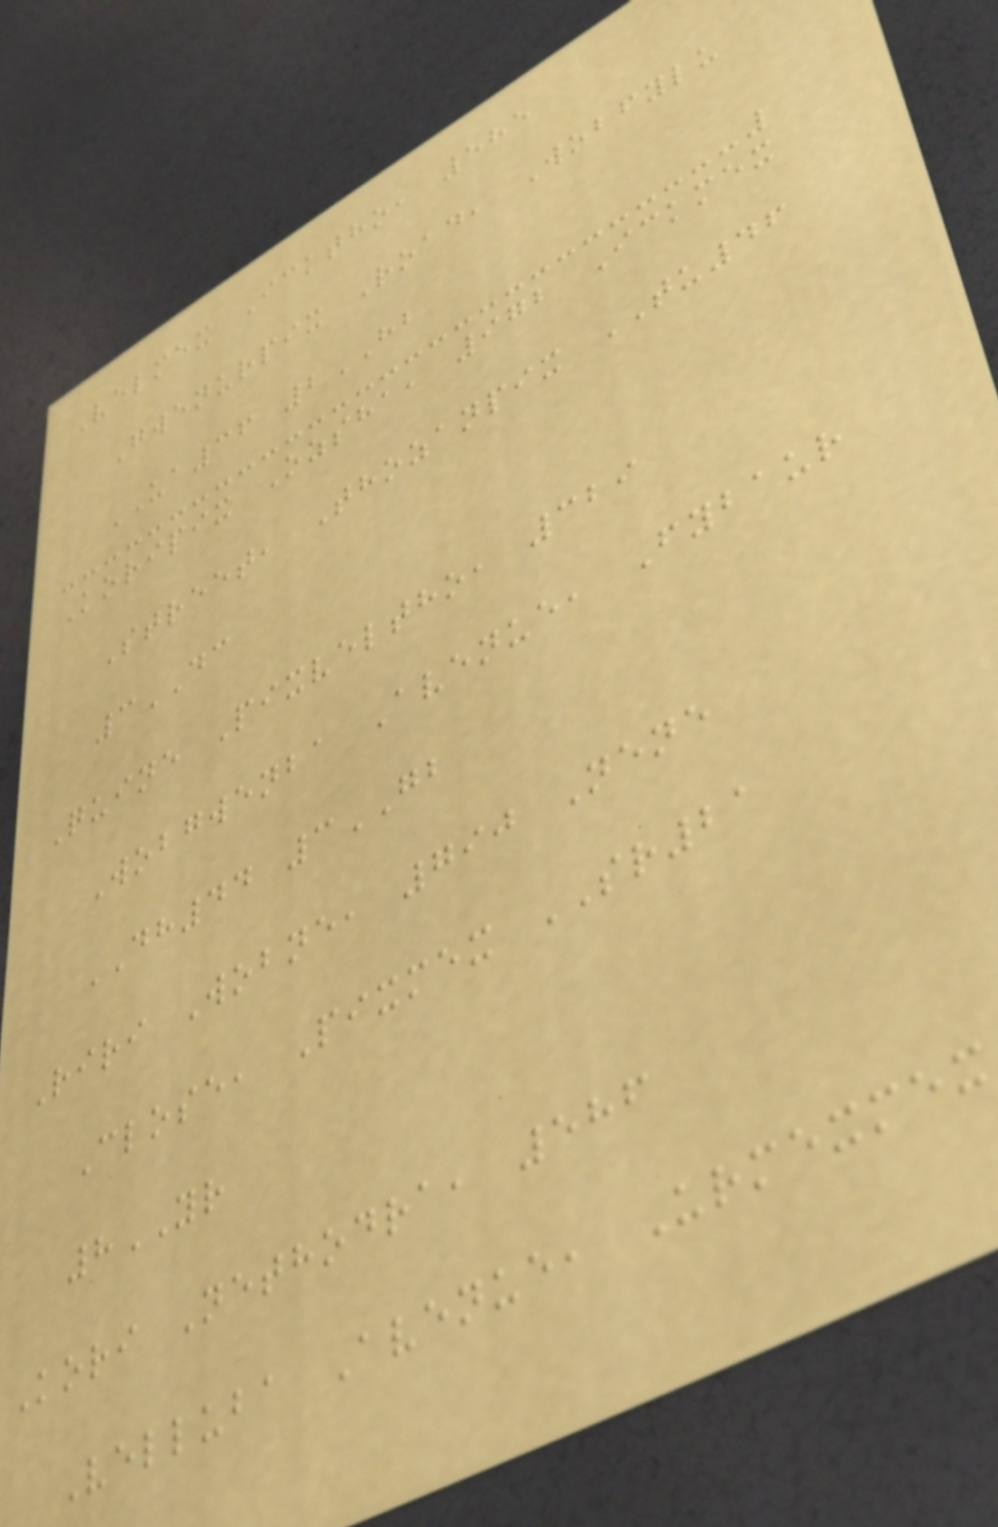Velmex Icktho, 585
Gwenurpix Road, Wobfylu
UA36 2HB
Koripix Ozsha, 972 Ickmex
Street, Thozanpix TU46
3DC
Quine Pixveltho, 329
Wobgwenba Avenue, Fybaur
DH44 3GB
Riri Wobne, 790 Nene
Close, Pixmex SR21
8YR
Kori Nethodra, 586
Velluba Avenue, Urmexmex
